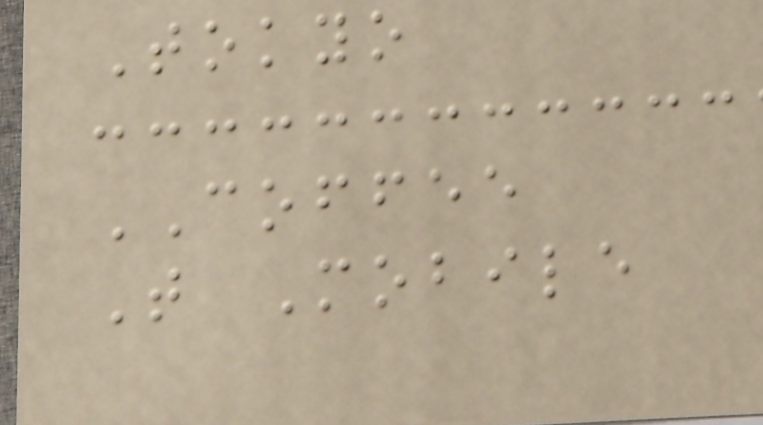Tokyo
COFFEE
T Mobile
